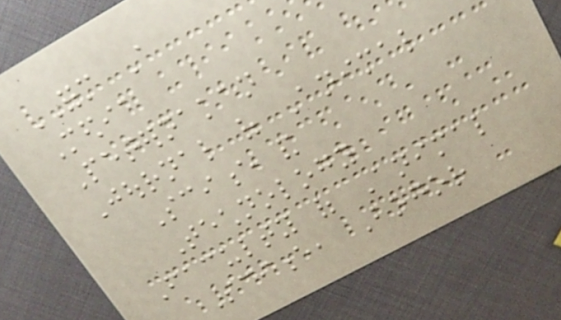FORM A
Media
Peternakan
Journal of Animal
Science and
Technology
Faculty of Animal
Science, Bogor
